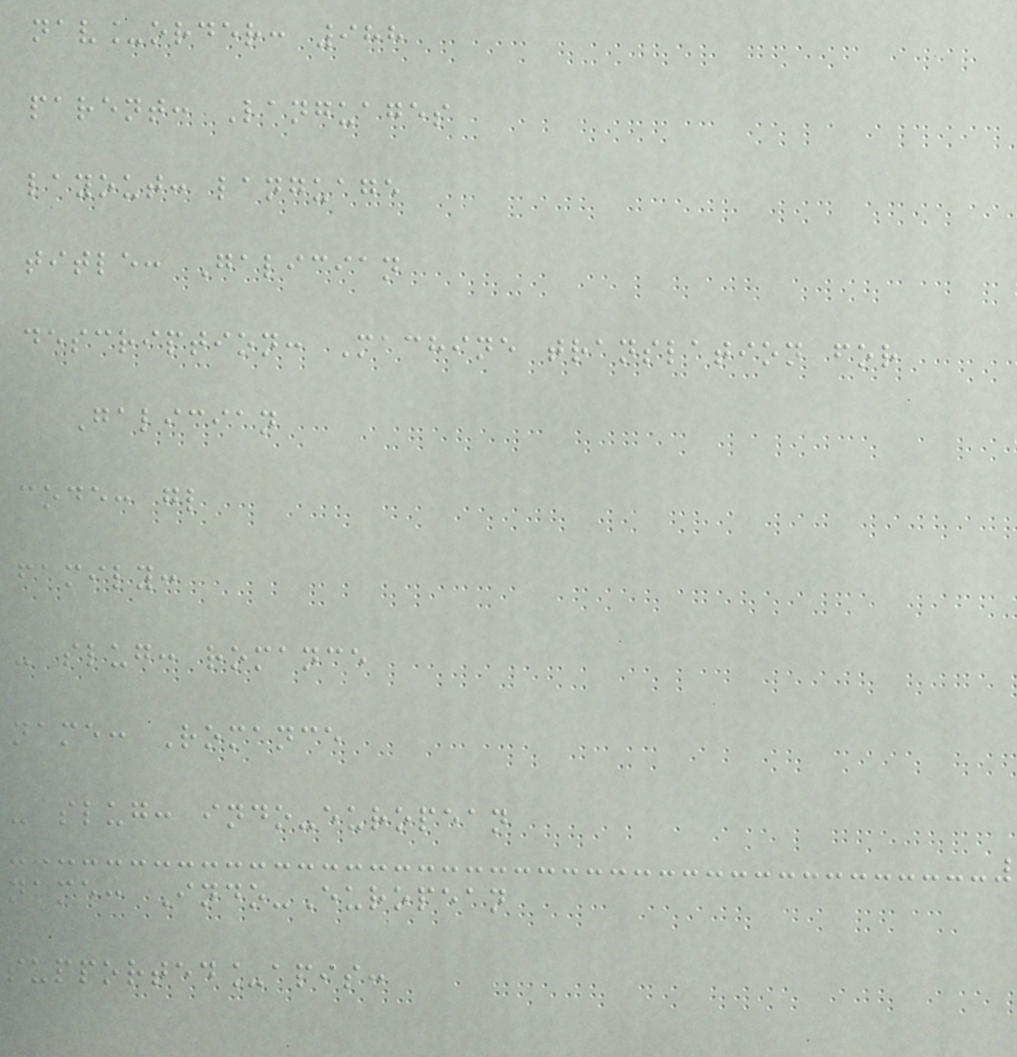nav_order: 988
parent: Languages
layout: language
title: Galician
description: Machine translation for
Galician
code: gl
family:
- slug: romance
name: Romance
- slug: indo-european
name: Indo-European
supported_apis:
